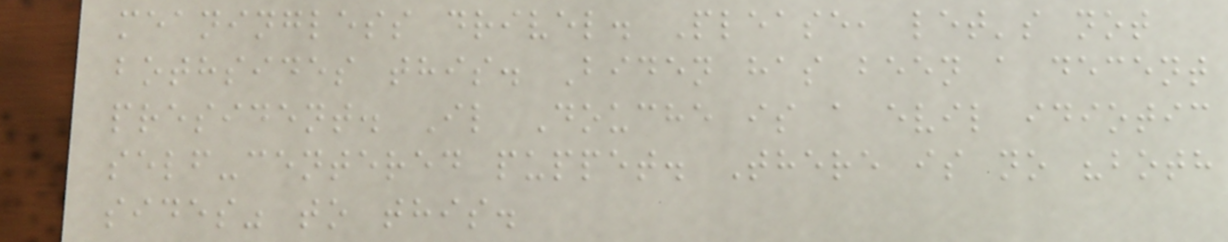meaningless drivel. Please, let's not
bothsides this. Biden has been a decent
president. Il Douche is a evil idiotic
self-centered puppet. There is no "both
sides" to this.
